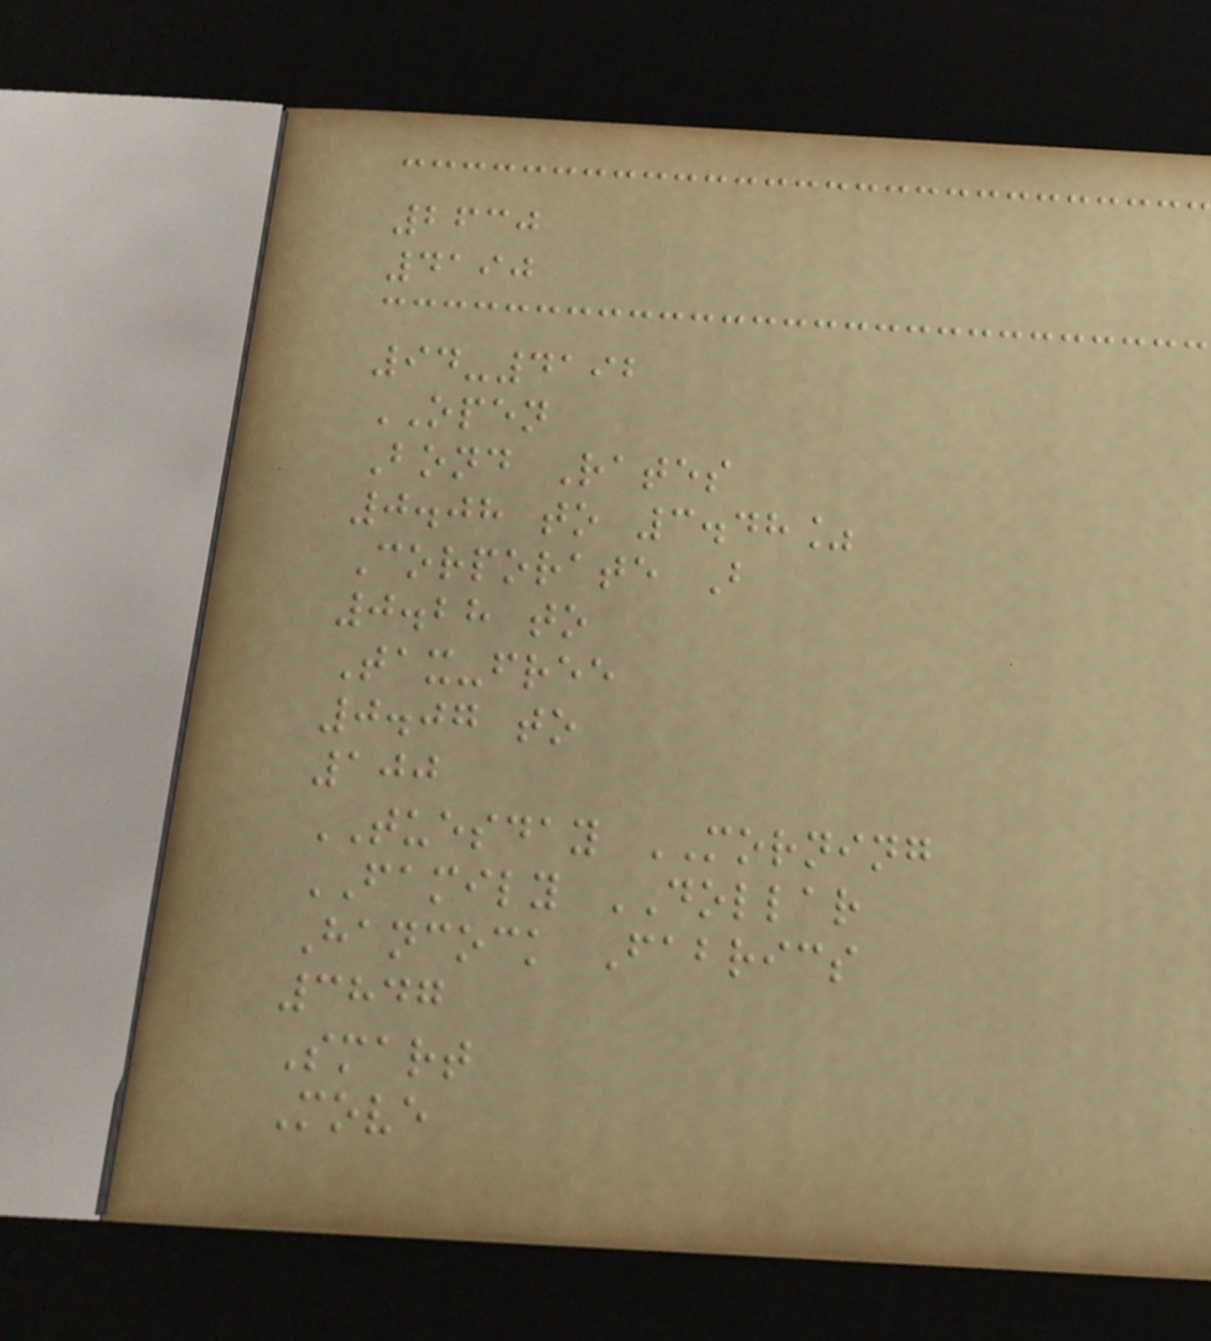2630
4190
94-4192
OPEN
Bond Rates
0.08 to 3.48%
Corporate B
0.28 to
Tax-free
0.07 to
100
TUESDAY MORNING
FAMILY DOLLAR
Hancock Fabrics
3847
Smart
Move
